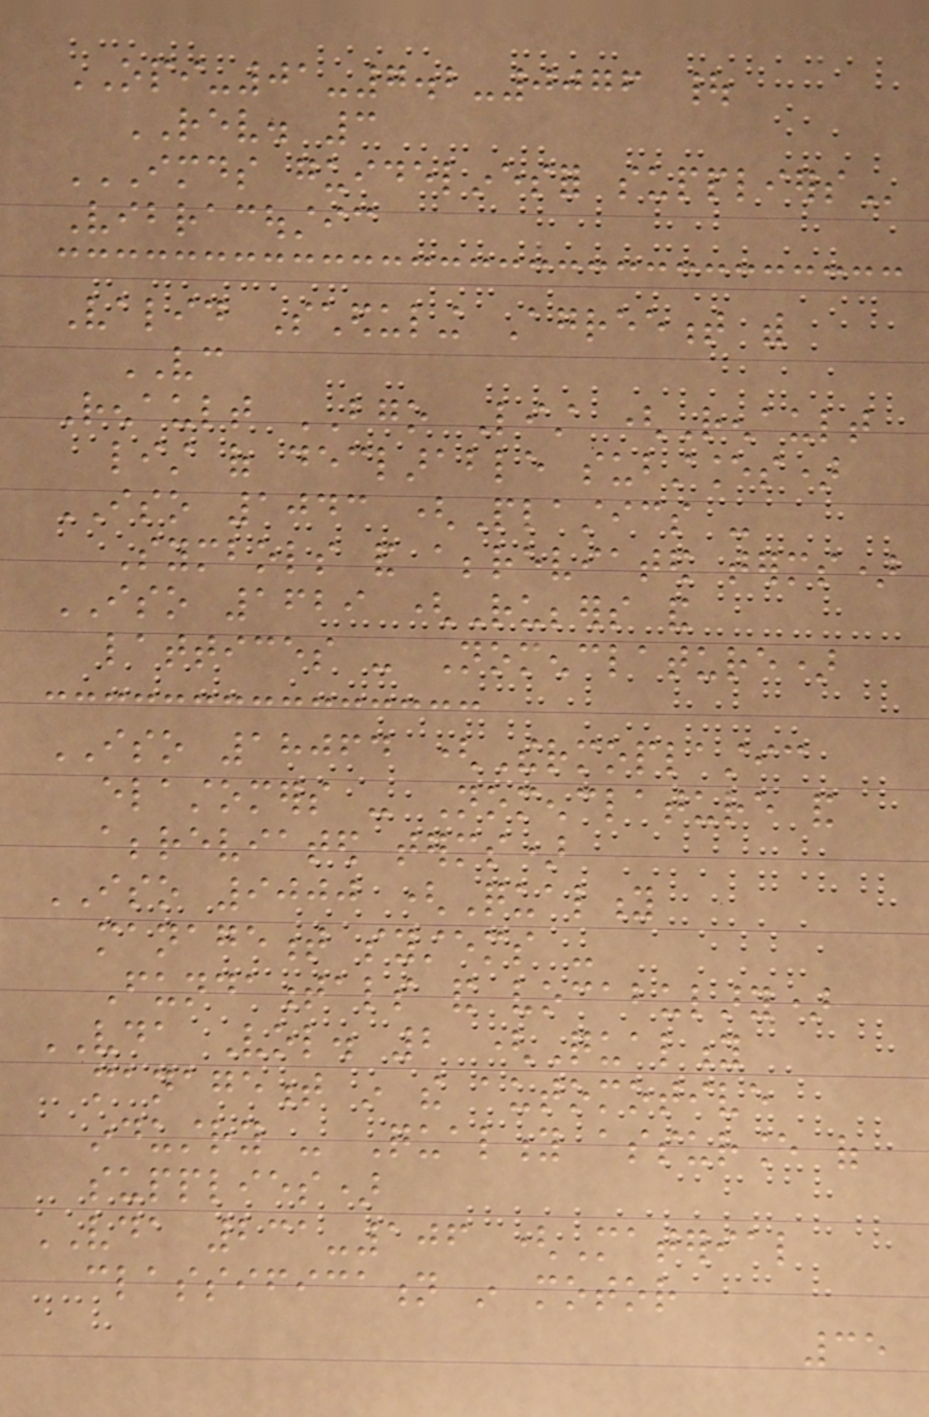OPI-01-7.2-0076 |
REV. 3
IMDS GUIDELINESFOR SUPPLIERS
Vibracoustic
Valid Scheduling Agreement with
VC
Renault BGO List (Renault
list of declarable substances)
ISO 1043 (Plastics -
Symbols and abbreviated terms)
ISO 1629 (Rubbers and
lattices - Nomenclature)
ISO 18064 (Thermoplastic
elastomers - Nomenclature and
abbreviated terms)
ISO 9000 (Quality
management systems -
Fundamentals and vocabulary)
VDA Vol. 2 (Quality
management in the automotive
industry - Quality assurance of
supplies)
VDA 231-106 (Material
classification in motor
35
